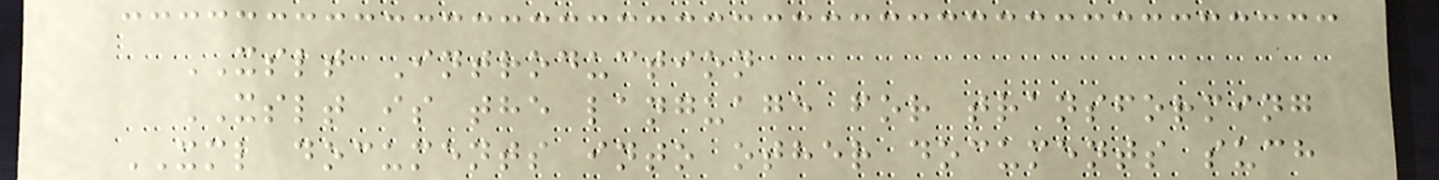XSLT Introduction
XSLT is the language for transforming
XML documents into other documents such
